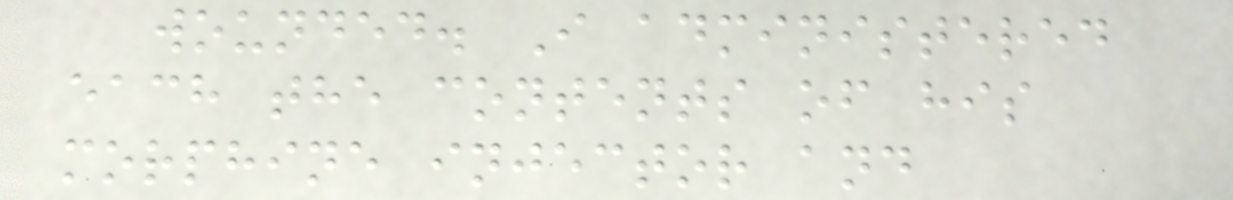wounded. I administered
each the contents of his
morphine injector and
